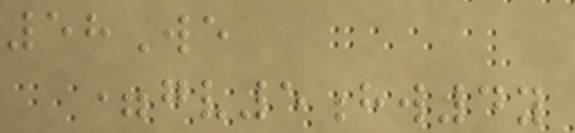58We
=gv5hw4y
